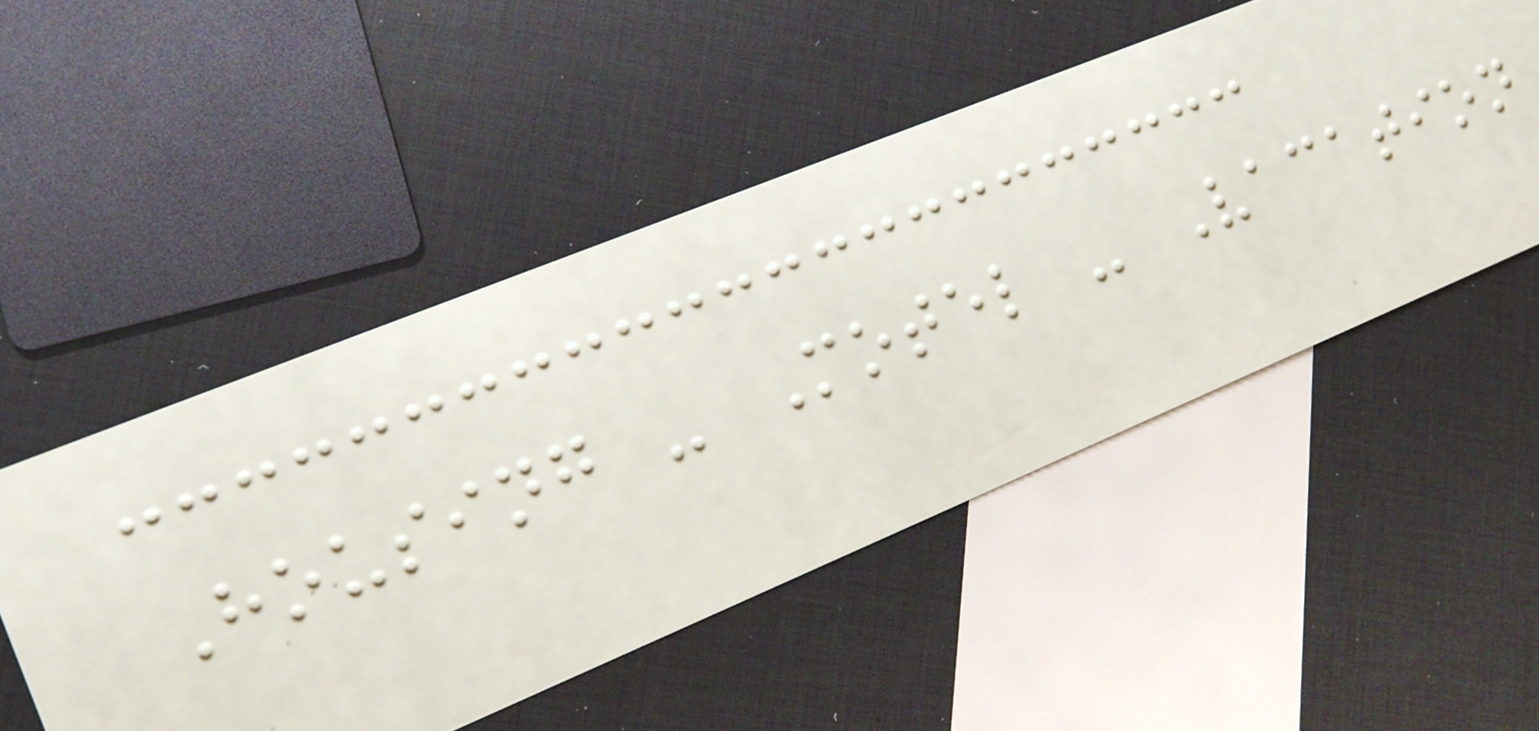Housing - Motel - Vacation
